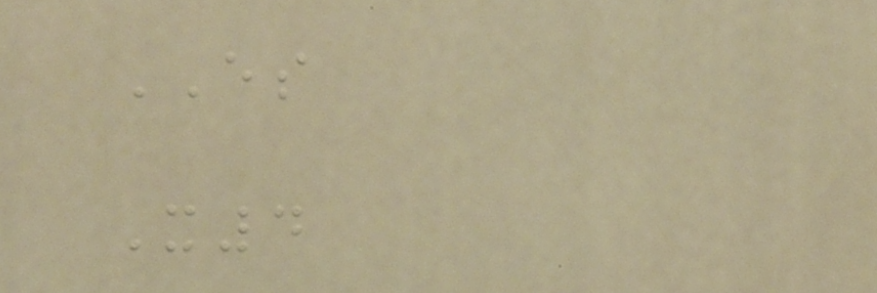ES
X4
